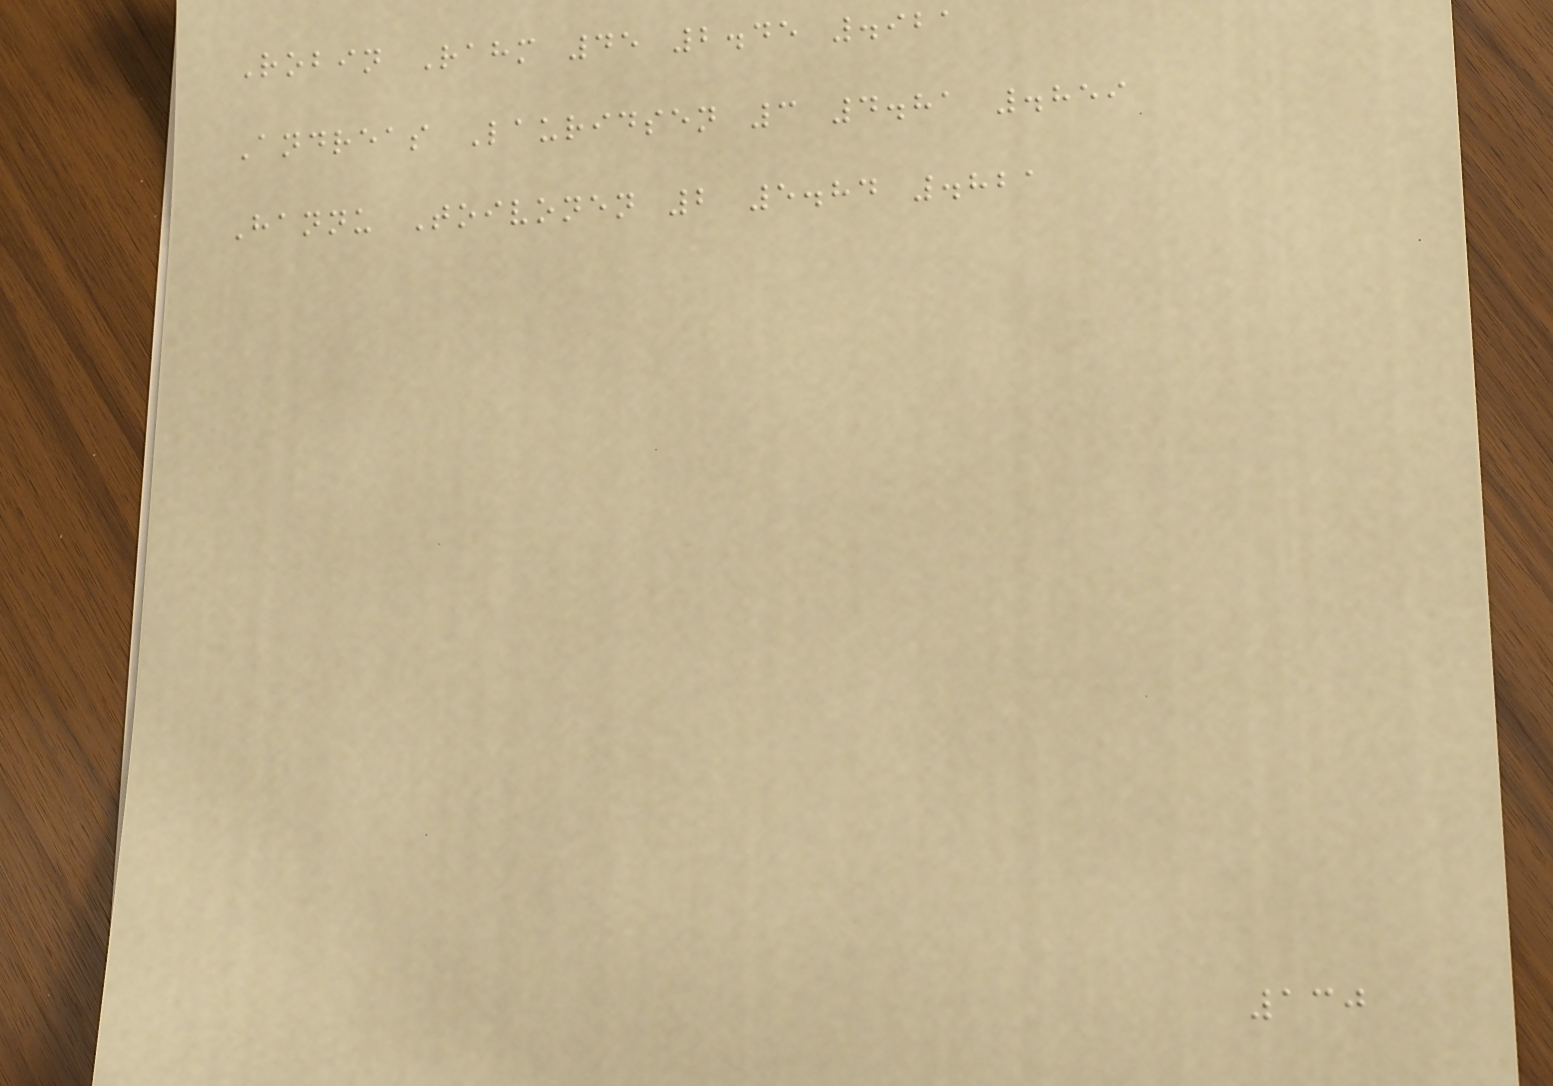Robin Rahm 45 2.45 .921
Andreas Lauridsen 3 4.81 .859
Hannu Toivonen 2 5.84 .821
130
